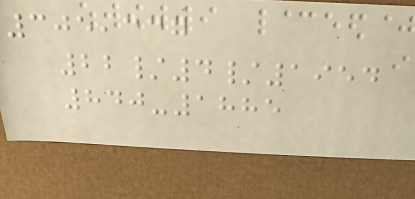305,337
22/4/1954
840-1885
